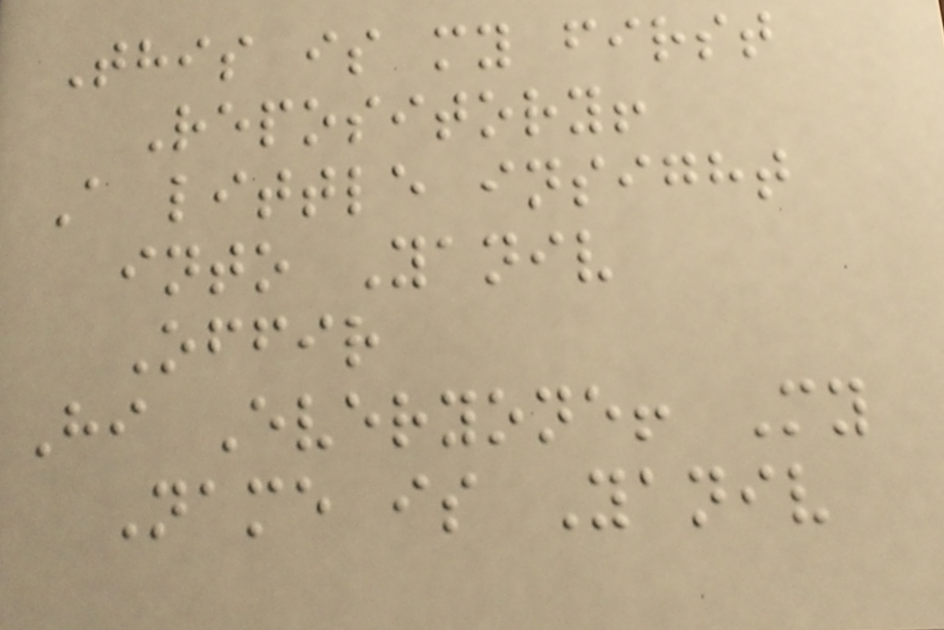This is my first
Repository!
A little insight
into Yaniv
Offir
Hi Everyone! My
Name is Yaniv
